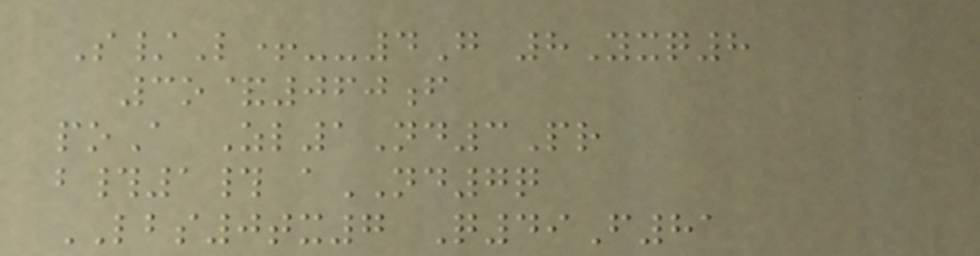S/L+--4G 8Yxq8
3o&060f
poA Zl1Nd3Pr
b#1# aND7q
LBS0tx7 Q49F81
